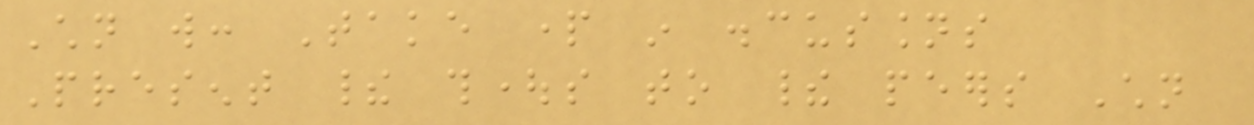Children will: Take part in discussions
Present their thoughts to their peers Children
